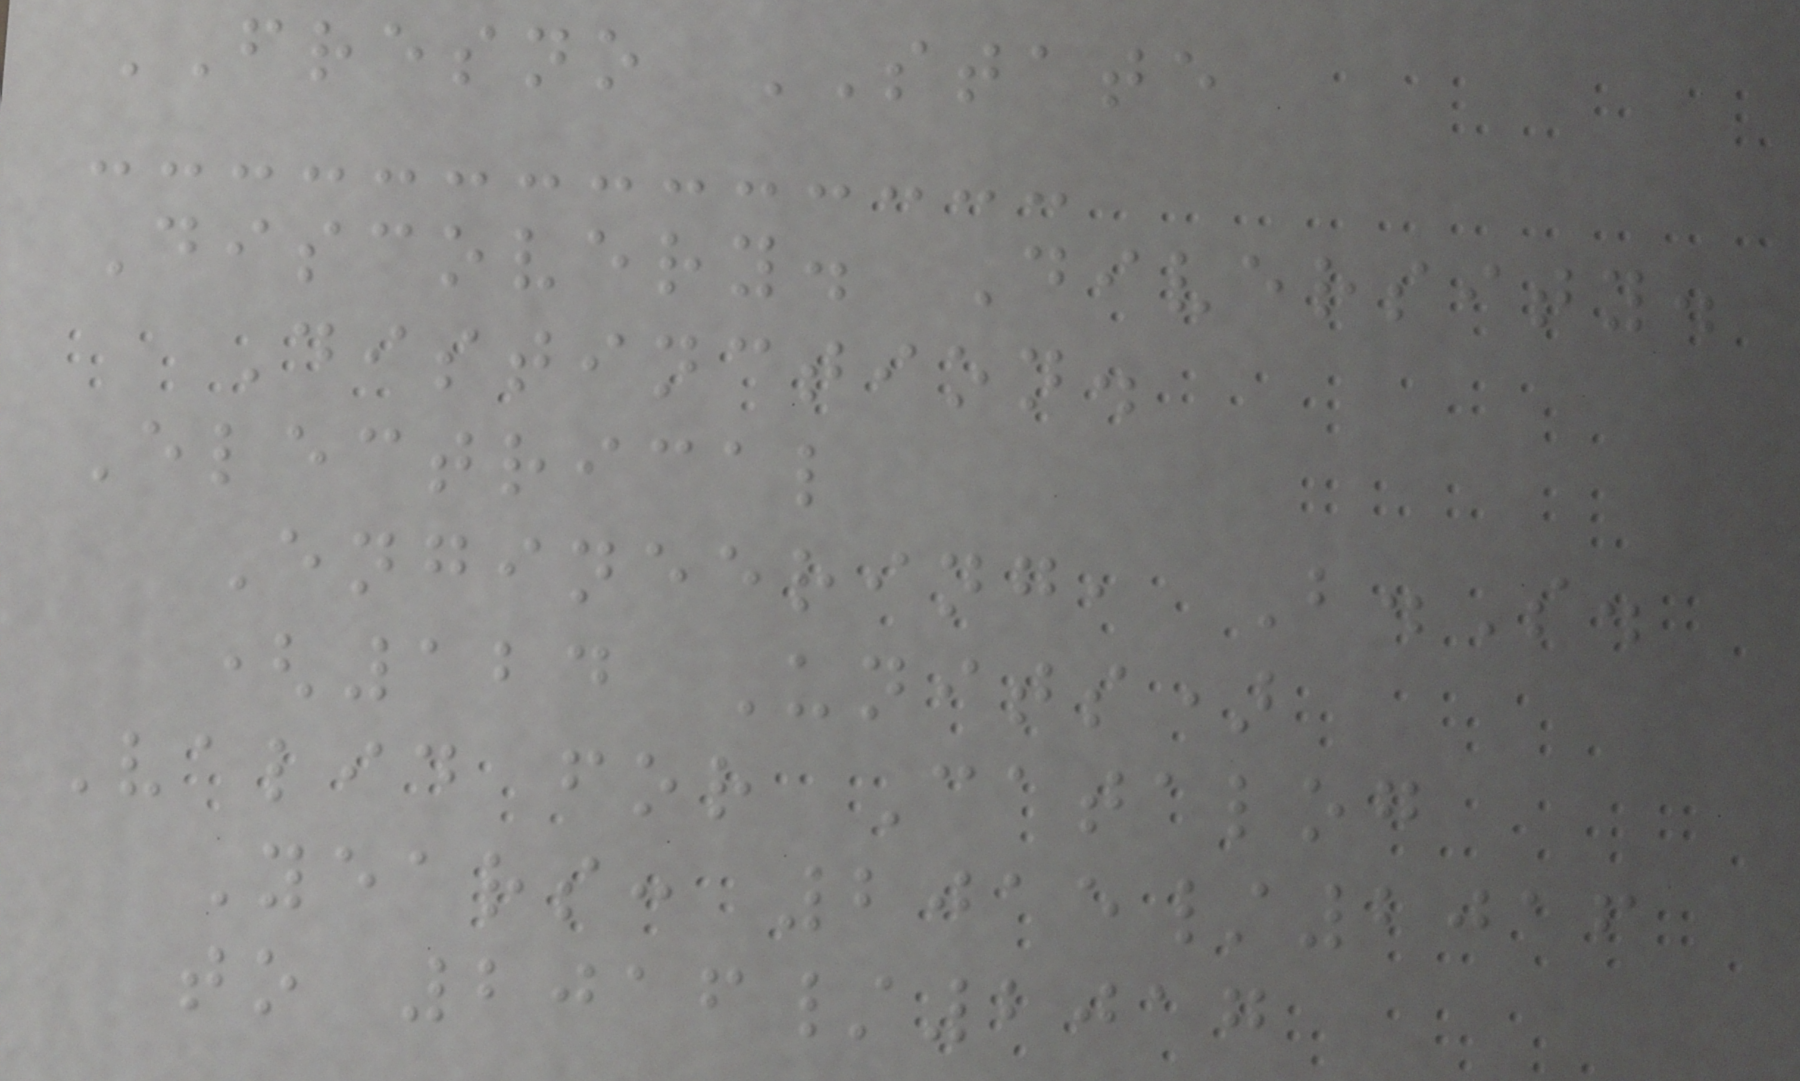FRESNO STATE
Discovery. Diversity.
Distinction.
Electrical
Engineering, B.S.
(124 Units)
Valid for Catalog
Years: 2015/2016
to 2016/2017
